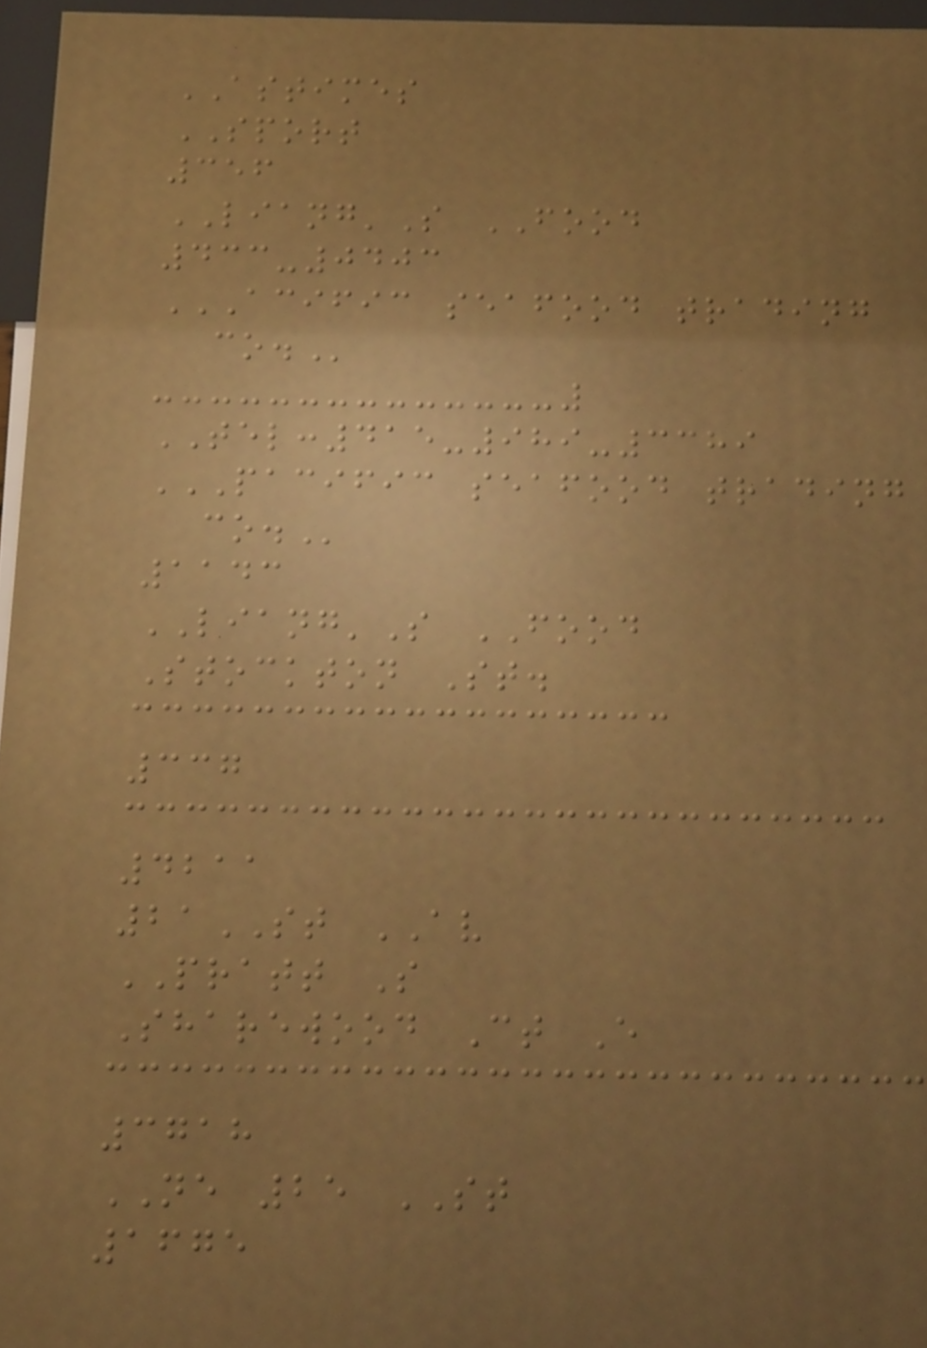ASTIMES
SPORT
356
LIANG'S FOOD
433-0403
ACIFIC SEAFOOD TRADING
CO.
TEL:415-989-3389
PACIFIC SEAFOOD TRADING
CO.
1143
LIANG'S FOOD
Stockton St.
337
4211
21ST AV
PRATT S
Sharewood Ct E
3718
NE 25 ST
1675
